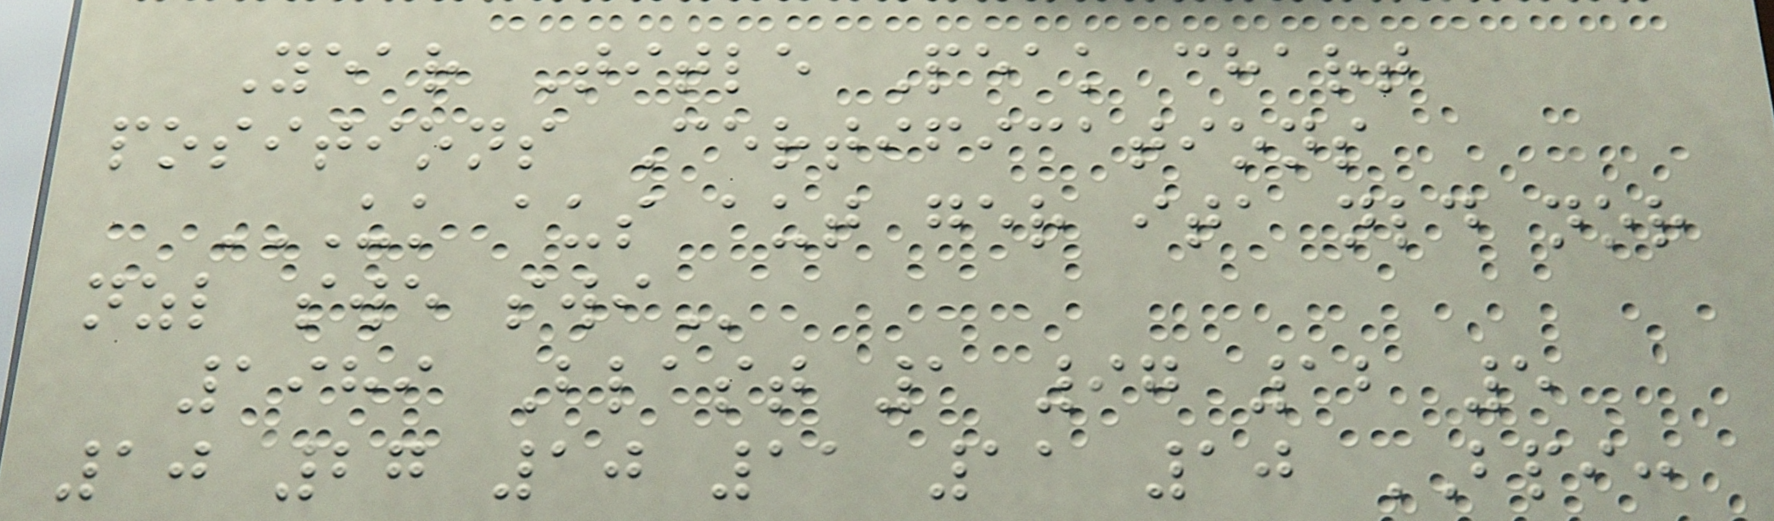Year Title Peak chart
positions Certifications
UK AUS AUT GER ITA NLD NOR
NZL SWE SWI
1989 Blast 1 97 12 5
10 27 10 11 11 10 BPI:
